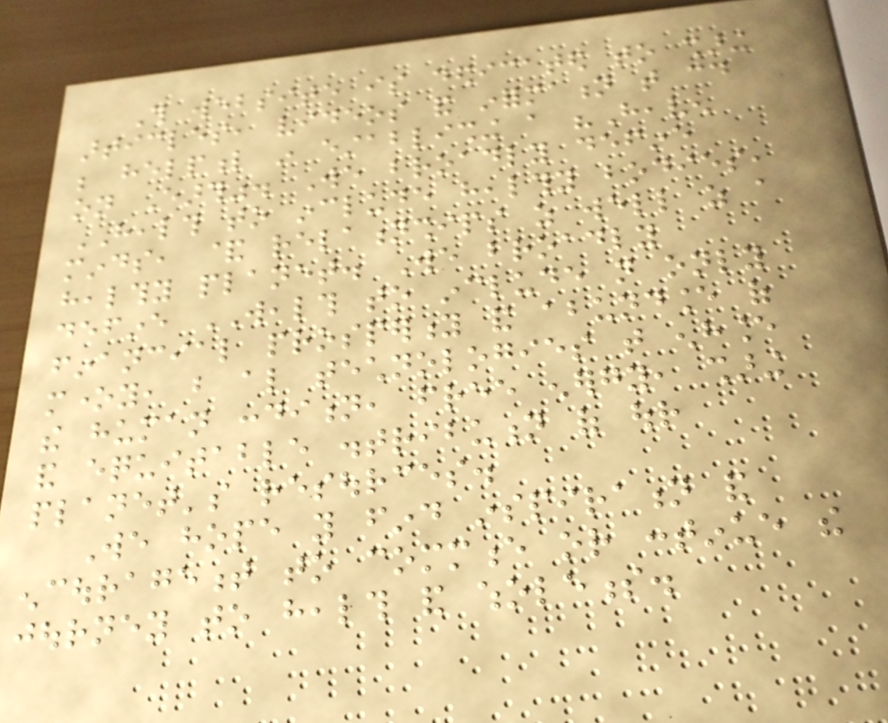This website is dedicated to sharing
articles, videos and information that could
be helpful in establishing a "Heaven
on Earth". We broadly define
HEALTH to include healthy bodies,
minds, & relationships as well as a
healthy planet. We broadly
define WEALTH to include not only
financial prosperity and abundance of
money, but also technologies that enhance
the human condition, free energy, sharing
and equitable distribution of our
planet's resources.
We hope you find inspiration and
encouragement to commence or continue the
journey to health and wholeness.
